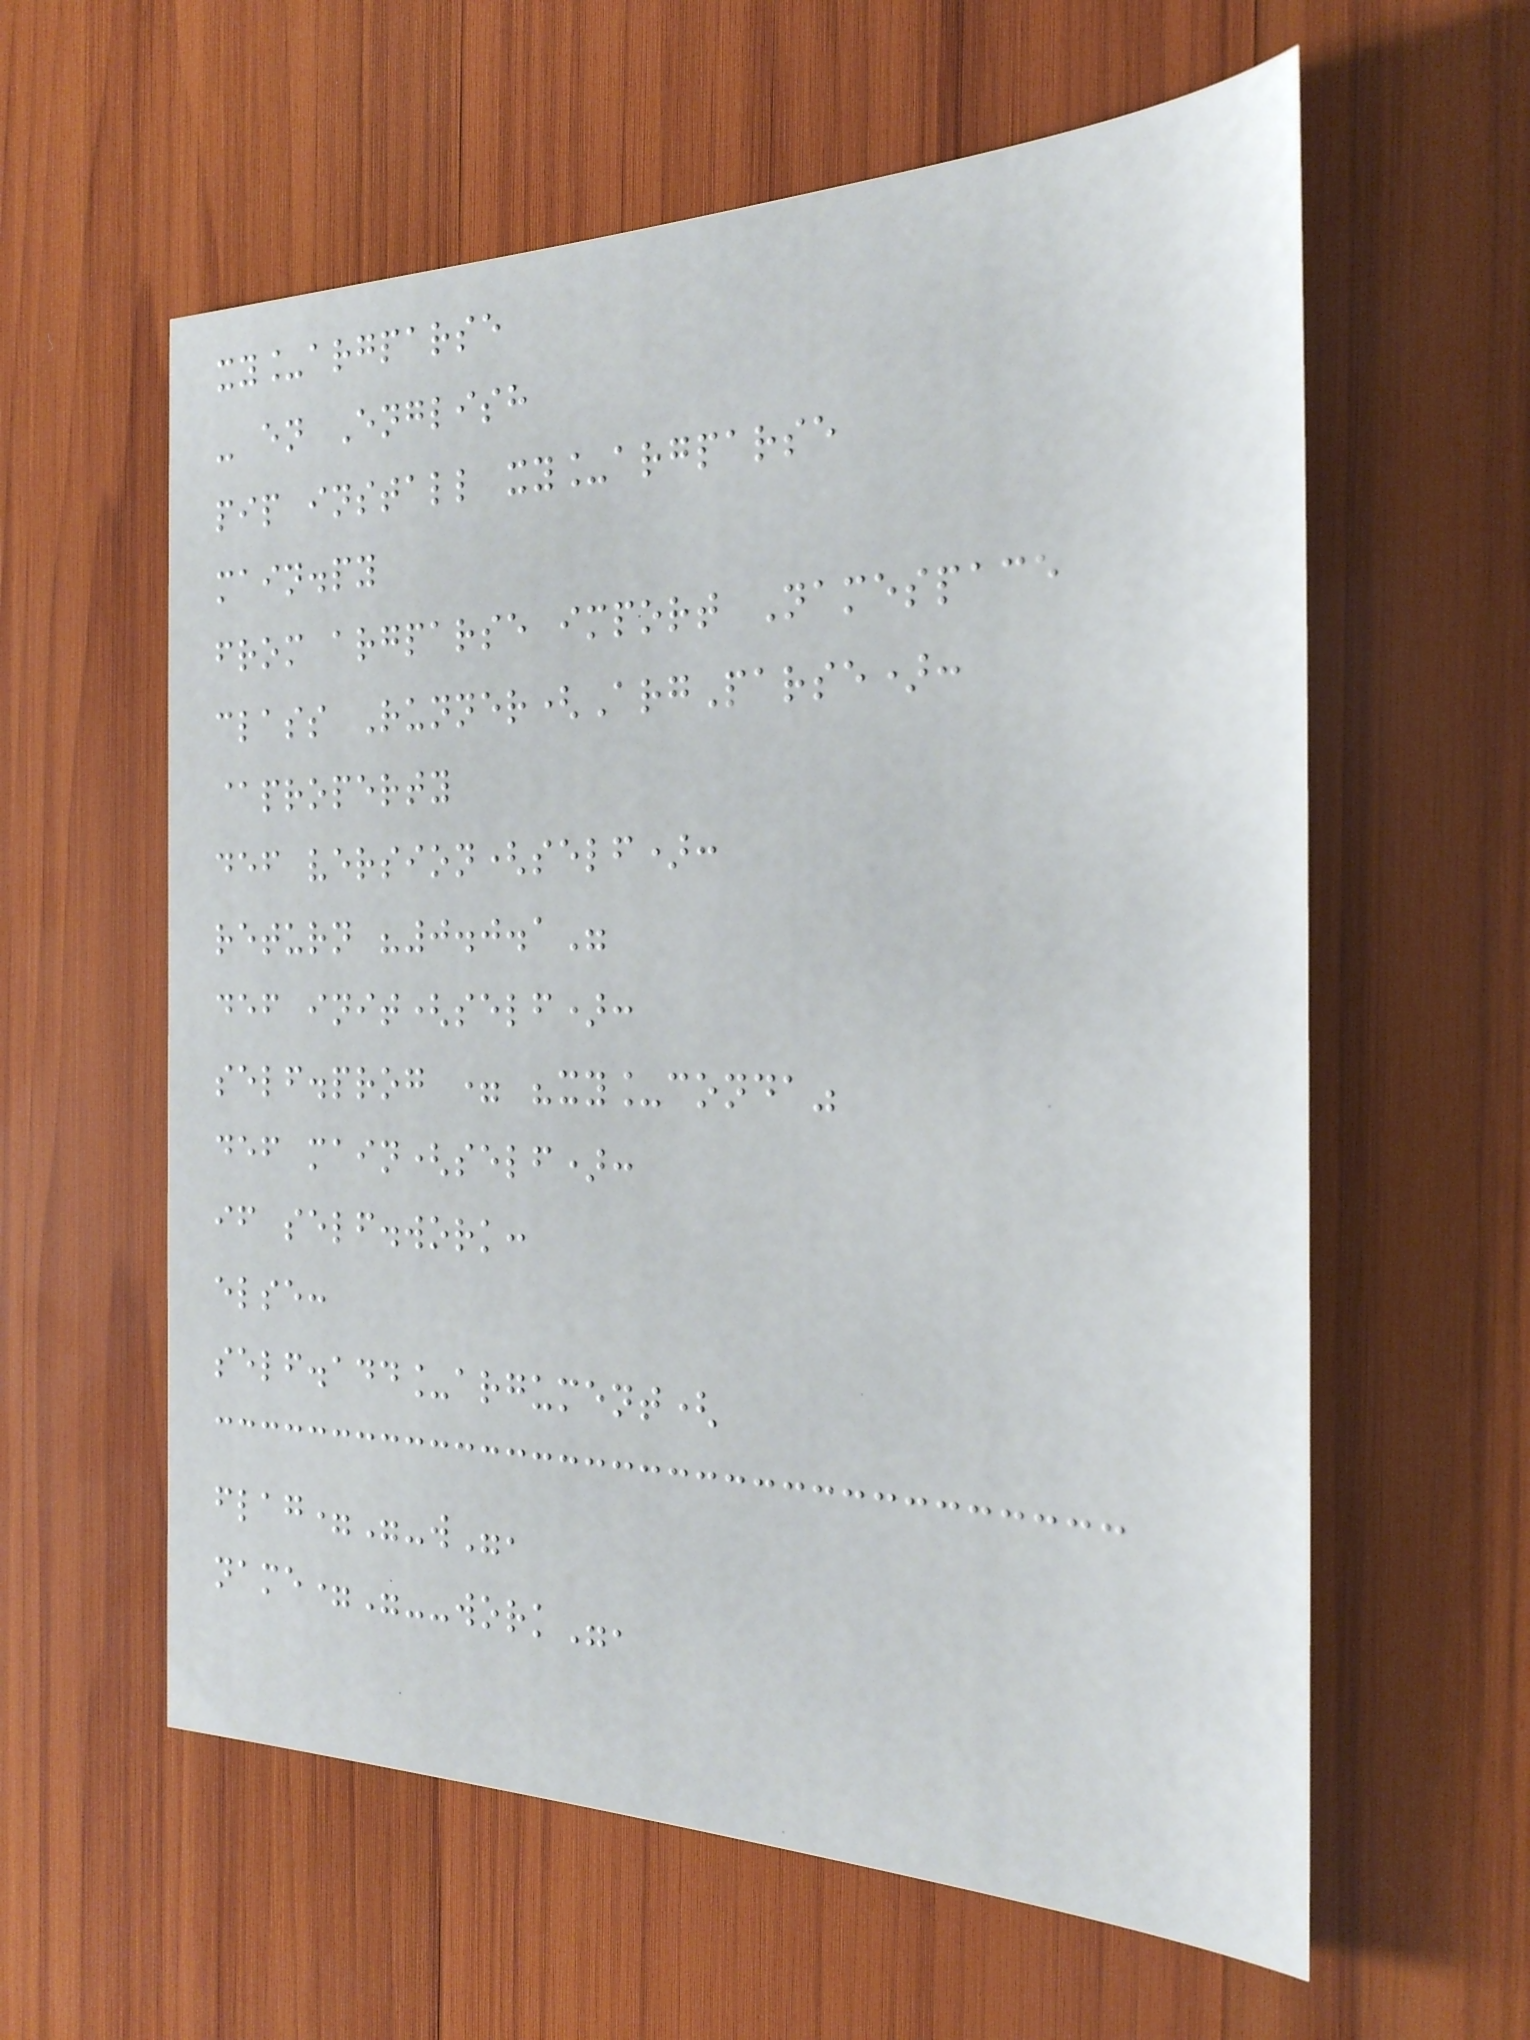xy_argparse
- en English
pip install xy_argparse
main.py
from argparse import Namespace
class Runner(ArgParse):
@property
def version(self):
return "0.0.1"
def init(self):
self.prog = "xy_conda"
def main(self):
if self.work:
else:
self.add_argument(
flag="-w",
name="--work",
